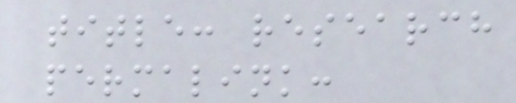title: research
permalink:
